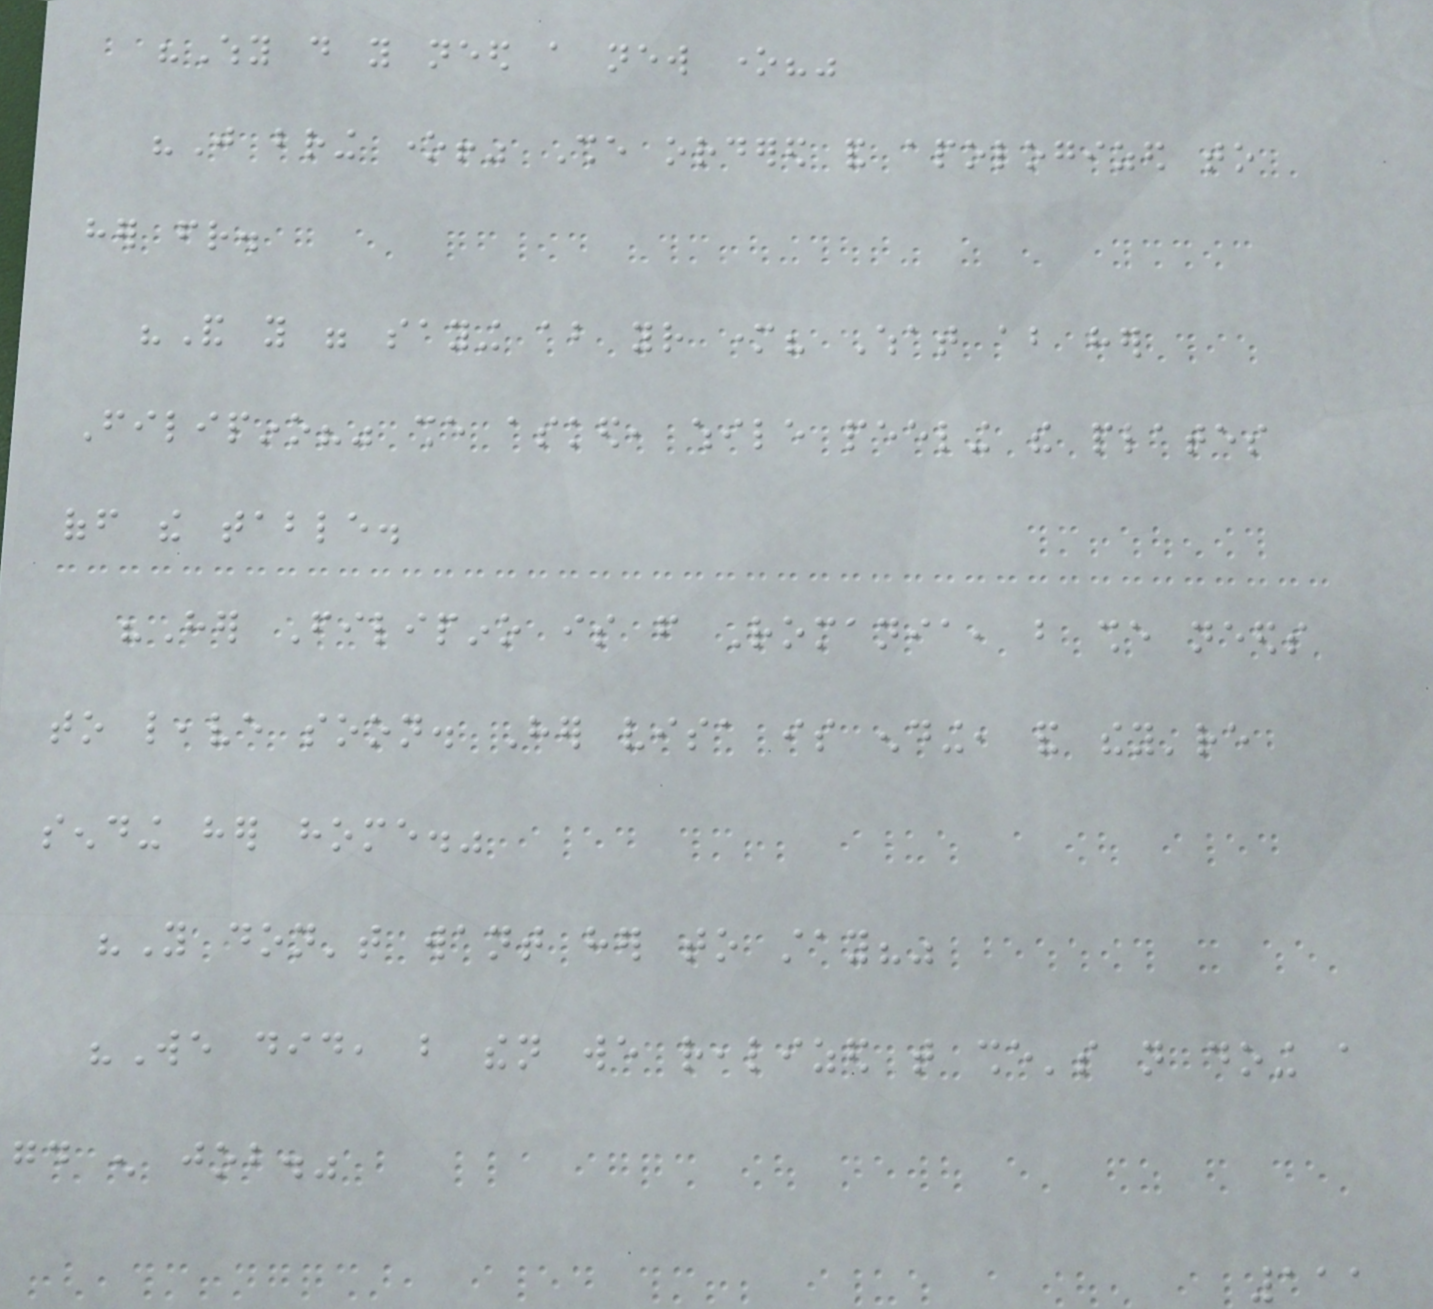"Why do you need a new one?"
"Just bring one!" She ordered and apologized to
her friend.
"And you were saying about your mother? What about her
Filipino?" she asked, while peeling the plates
off the table.
"Her Filipino is from Romania, but she needs
to leave soon. Her visa is ending, and they're
sending her home."
"You don't want her to stay?"
"We did, but then we realized that she's not doing a
good enough job."
111
